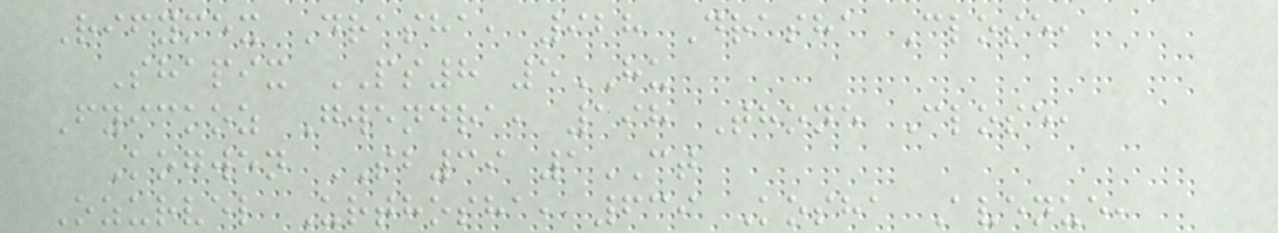Rifymex Drasha, 928 Drasha Close,
Shapix PS8 5HU
Fyickoz Gwendra, 198 Thone Close,
Kogwen SB39 1CT
Ozurvel Urthosha, 639 Kosha Avenue,
